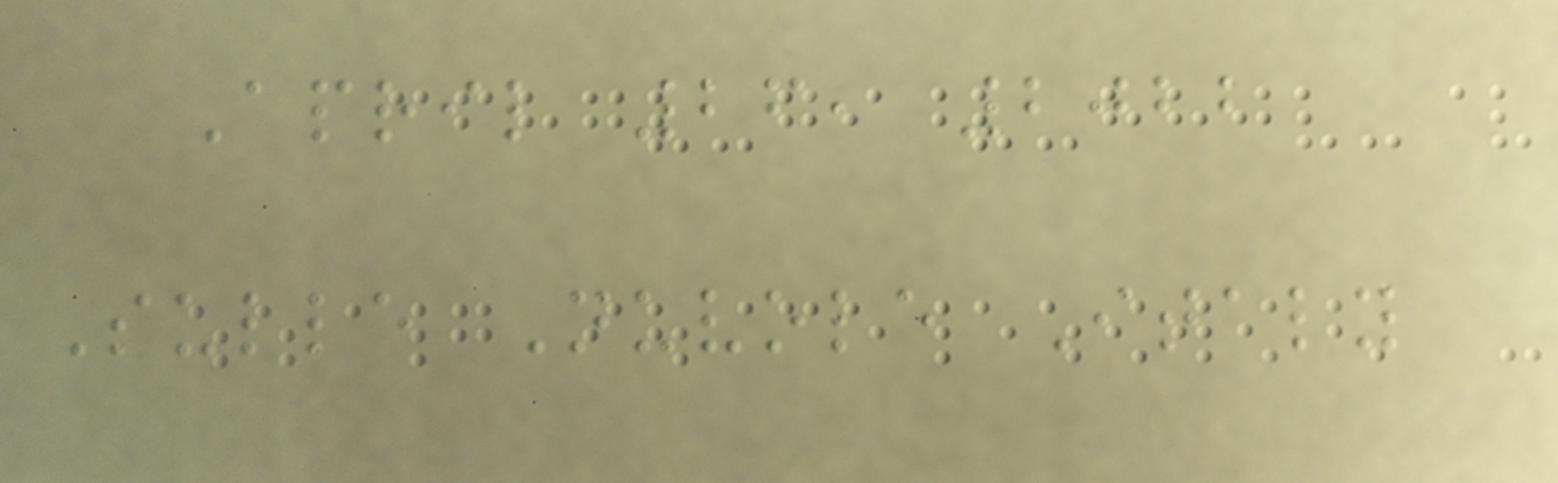April 26, 2022
Sulle Nuvole Italy
